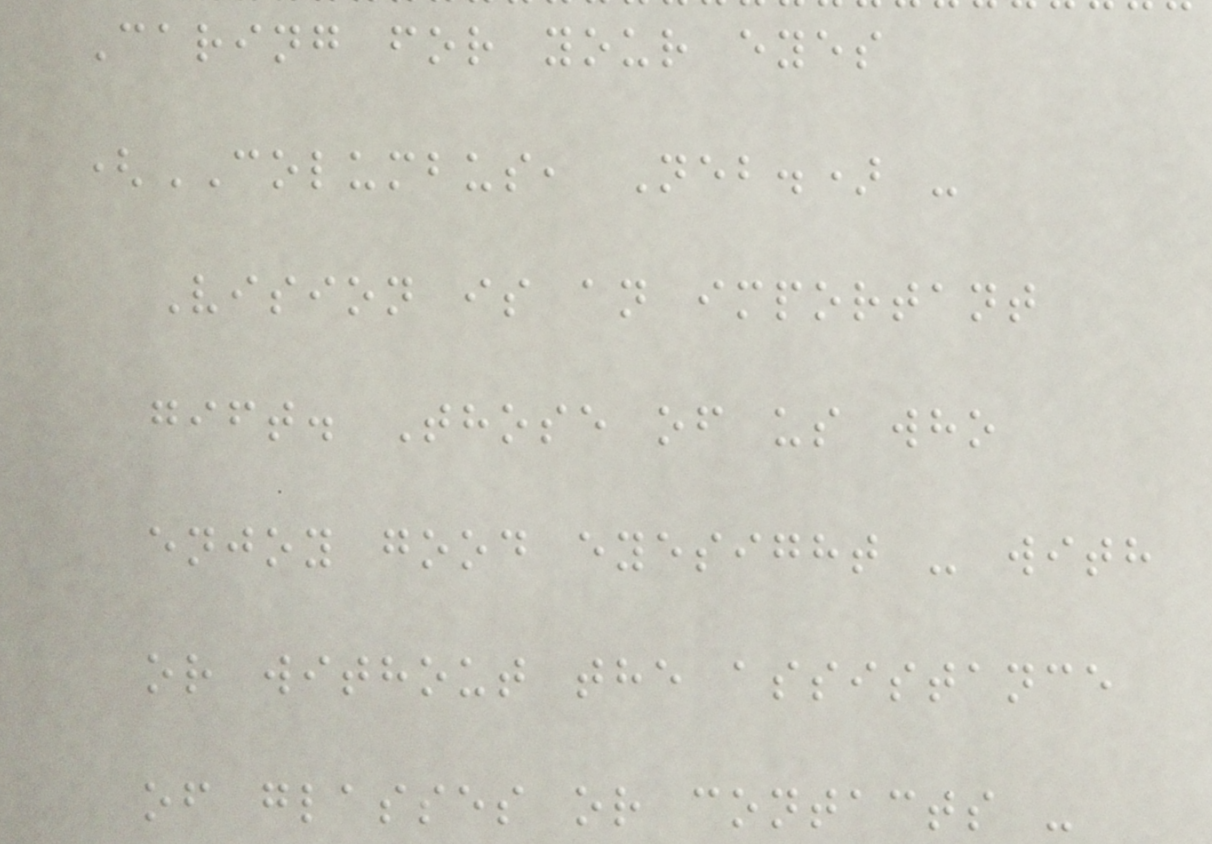Caring for your eyes
(COLUMBUS, Neb.) -
Vision is an important
gift. Those of us who
enjoy good eyesight - with
or without the assistance
of glasses or contacts -
